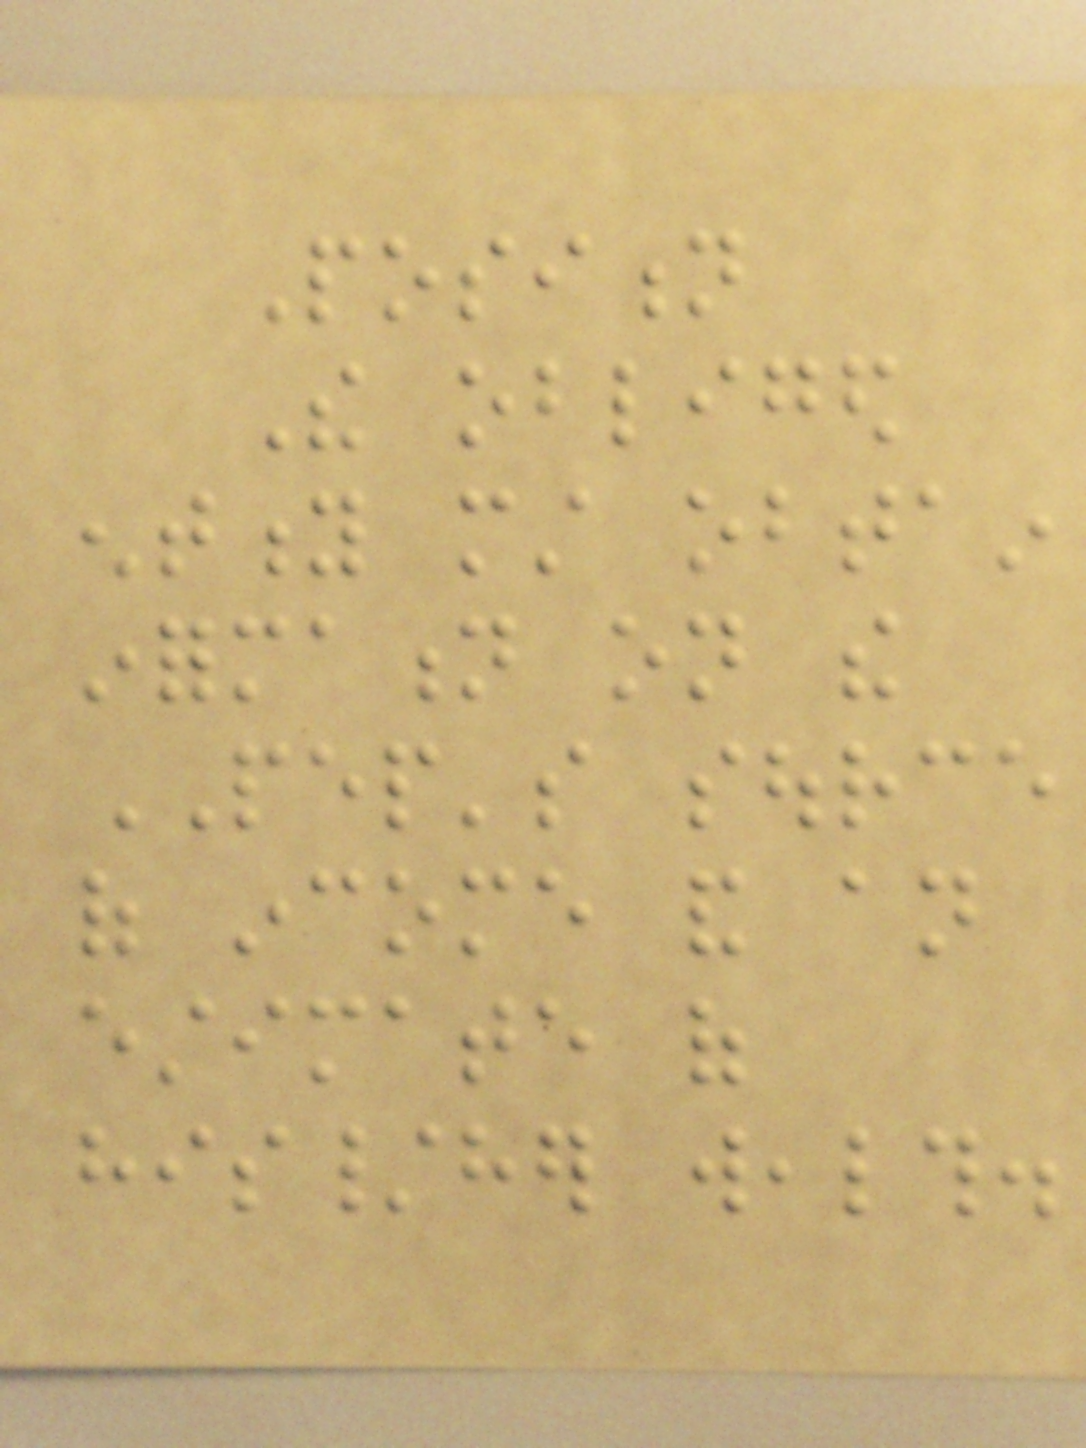Position
The obliged
entity must obtain
information on the
PEP's source
of income and an
estimate of
his/her wealth.
